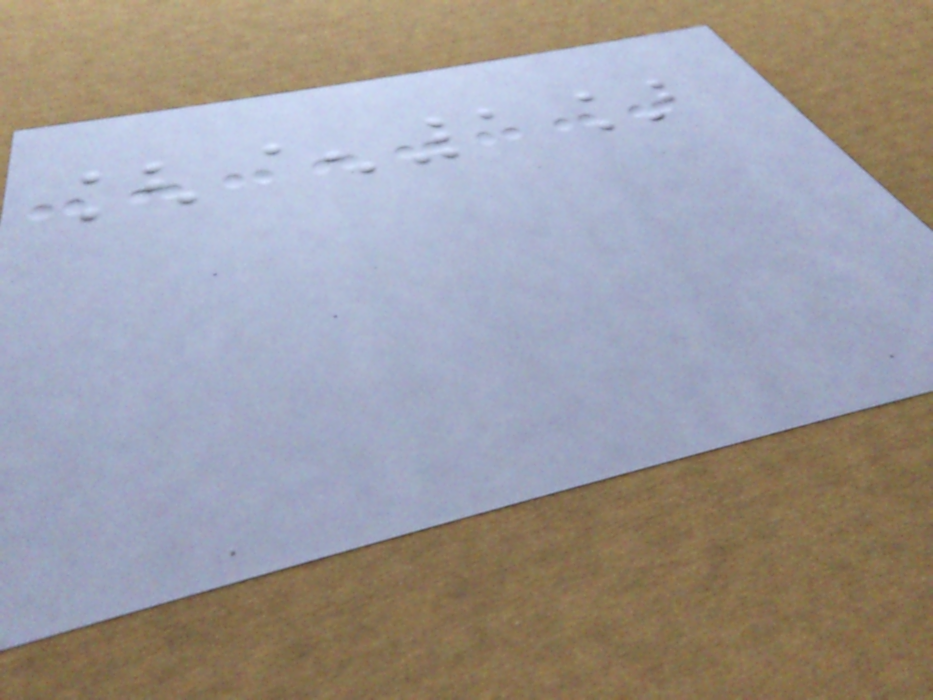[^1]
